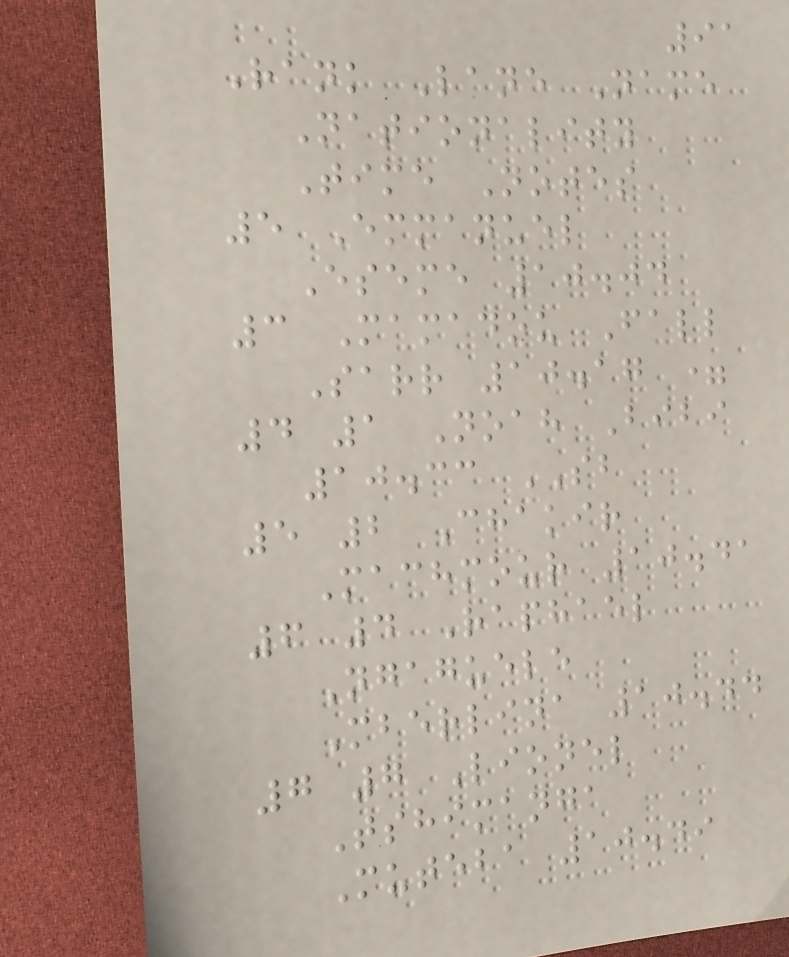91
Rank Lane Name
Nationality
Time Notes
5 Emmanuel
Eseme 10.04
3 Mamadou Fall
Sarr 10.17 =
4 1 Noah Bibi
10.33 SB
5 2 Chakir
Machmour 10.41
6 4 Raphael
Ngaguele
Mberlina 10.44
7 7 Lionel
Tshimanga
Muteba 10.49
